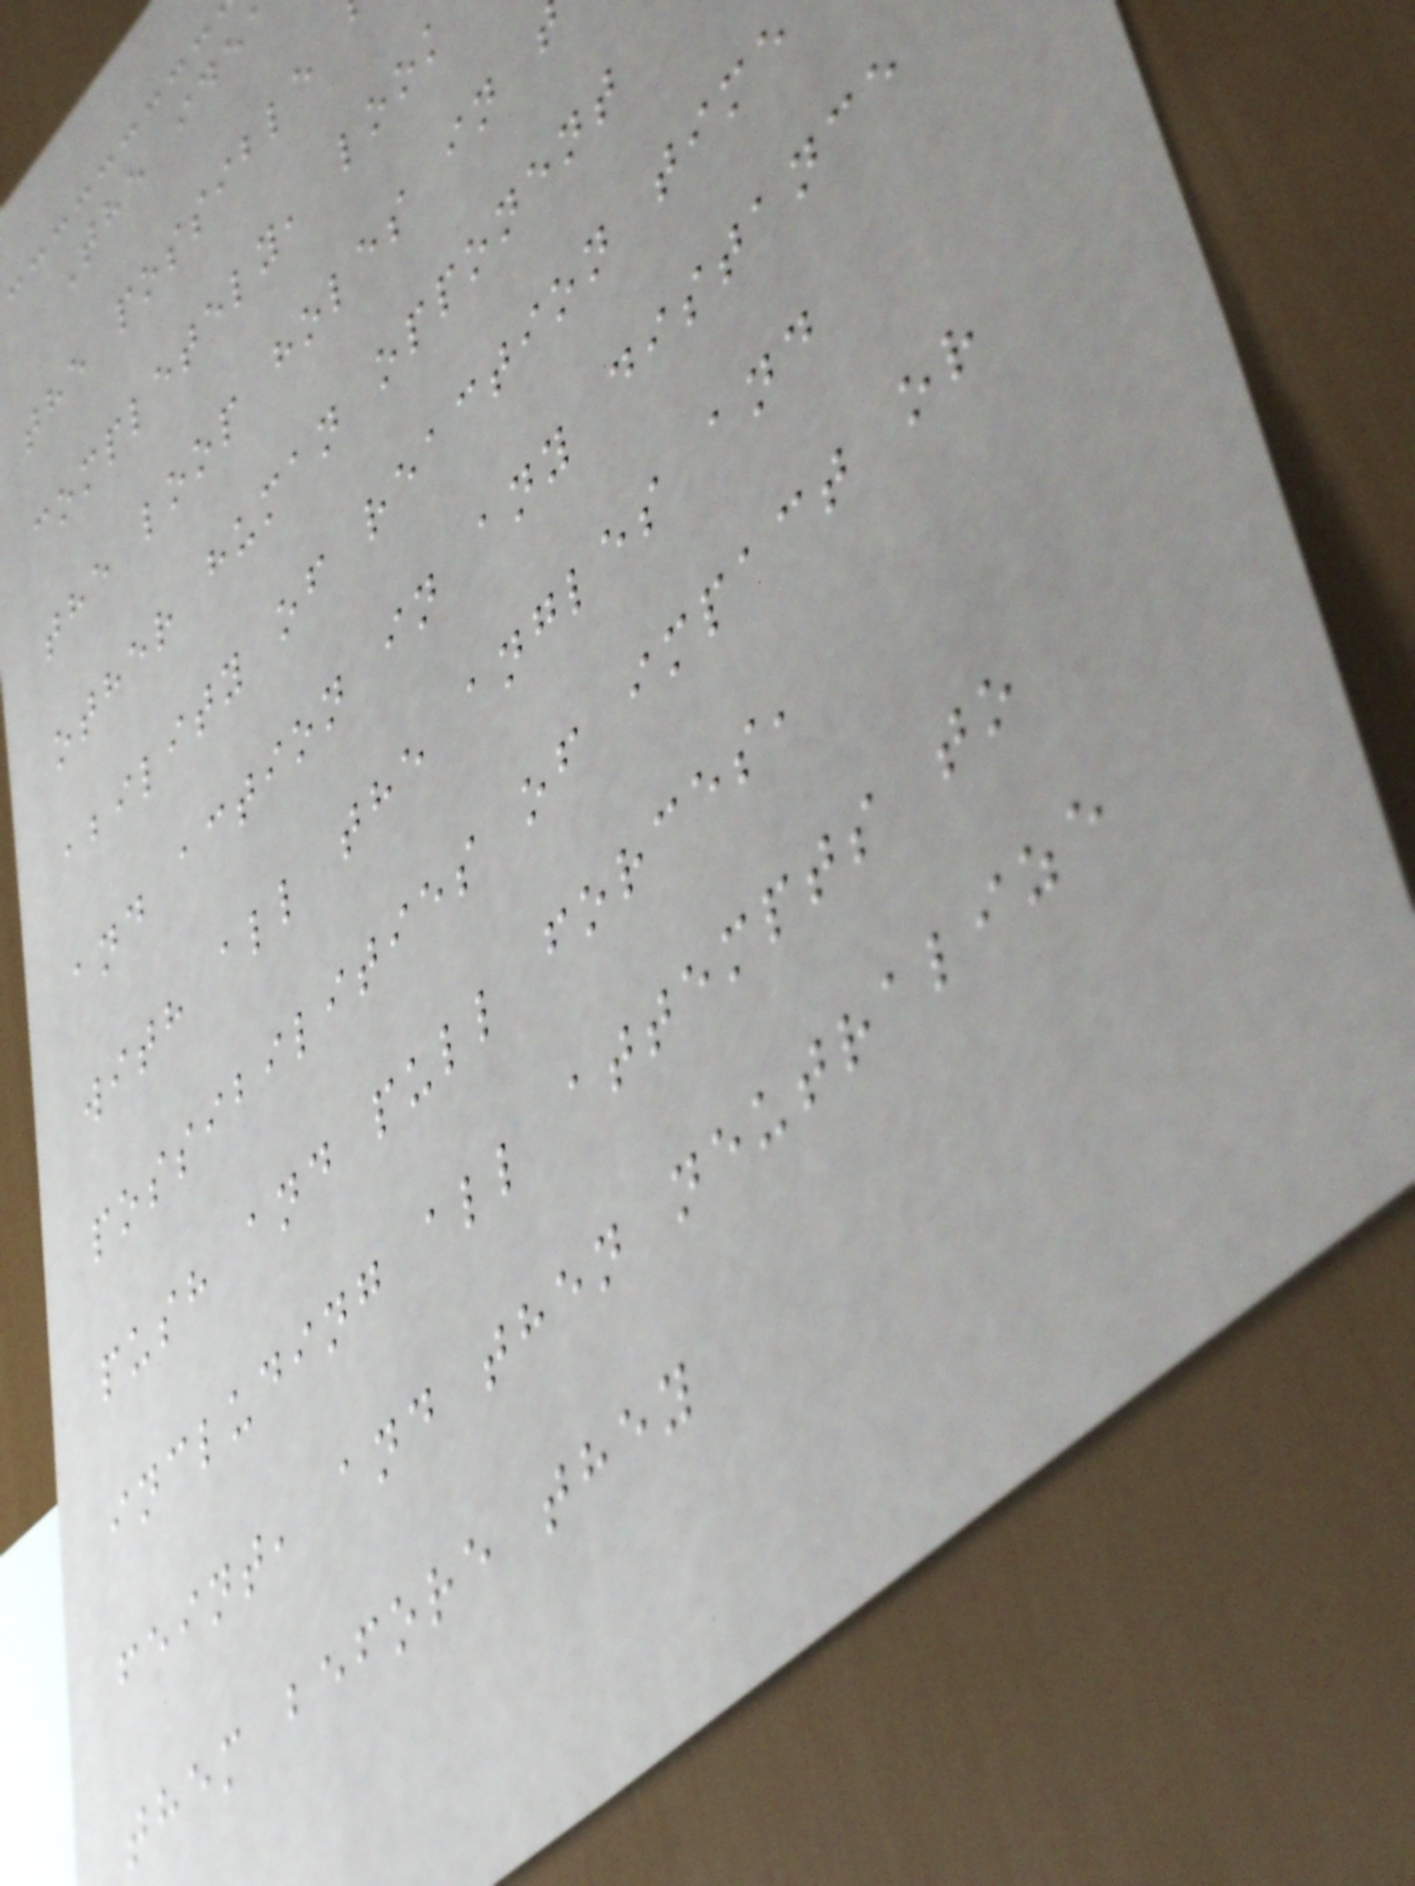The ide
the possible
completely, look
the loop holes in
other human opponent
ability of reaction time
and action in any distance
with all the angles and
possibilities of impact or
push and pull forces,
including all attempts to
feint, and then neutralize
them before they
